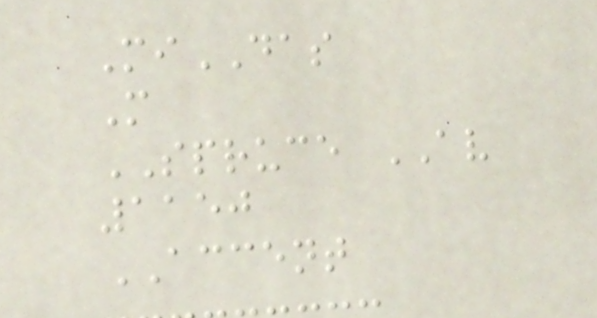MiDAS
M
SPRUCE AV
1150
ACCENT
